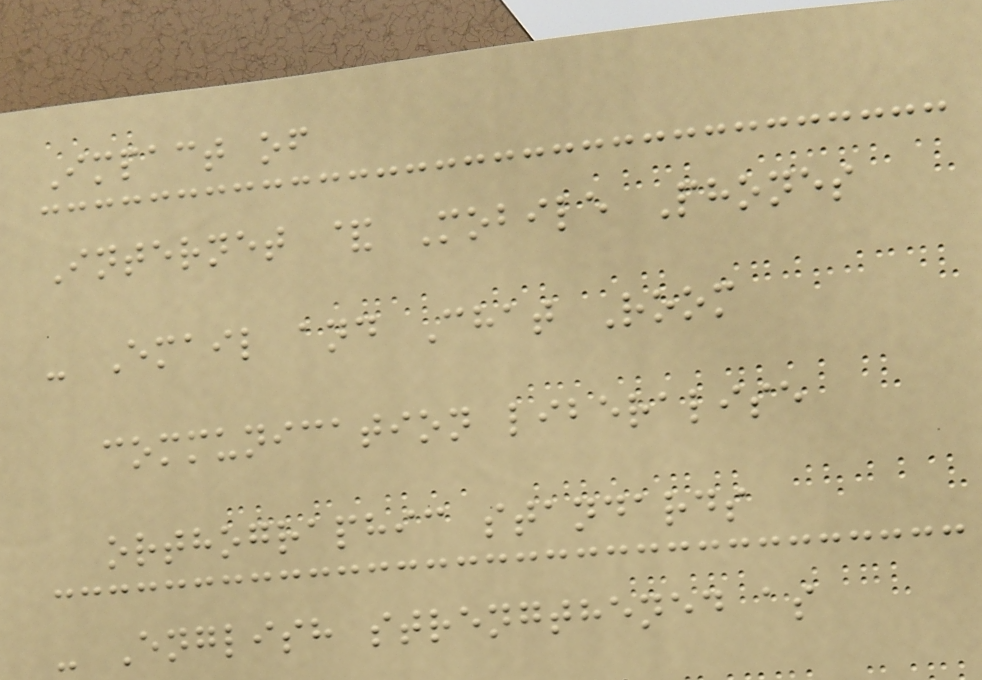Impact of
Internet & Mobile Phones
- Email and Chat Room
communication liberalise
orthographic standards
- English strengthened as
